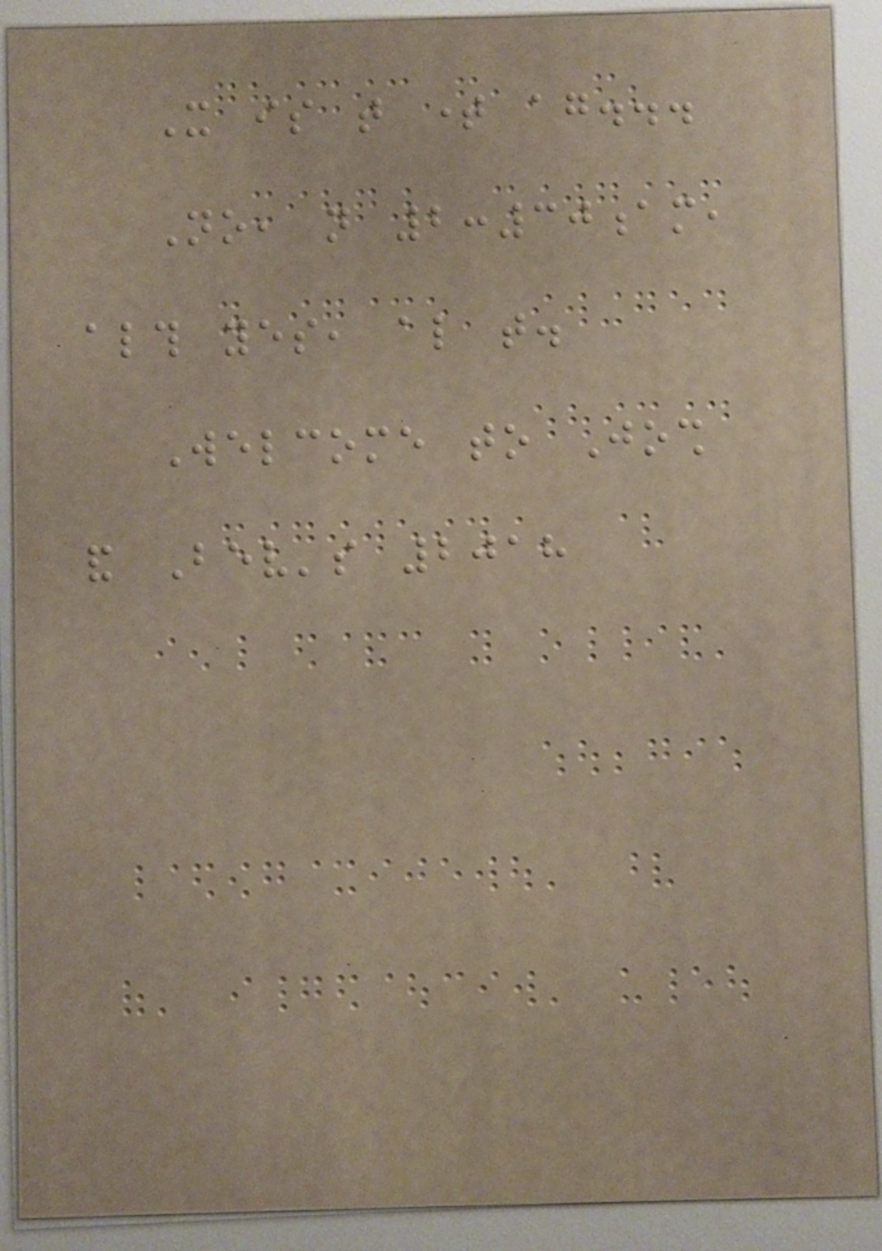It is that time again...
No, not 2:30am,
although yes, also that.
Welcome to Josh
and Bev's 2018
